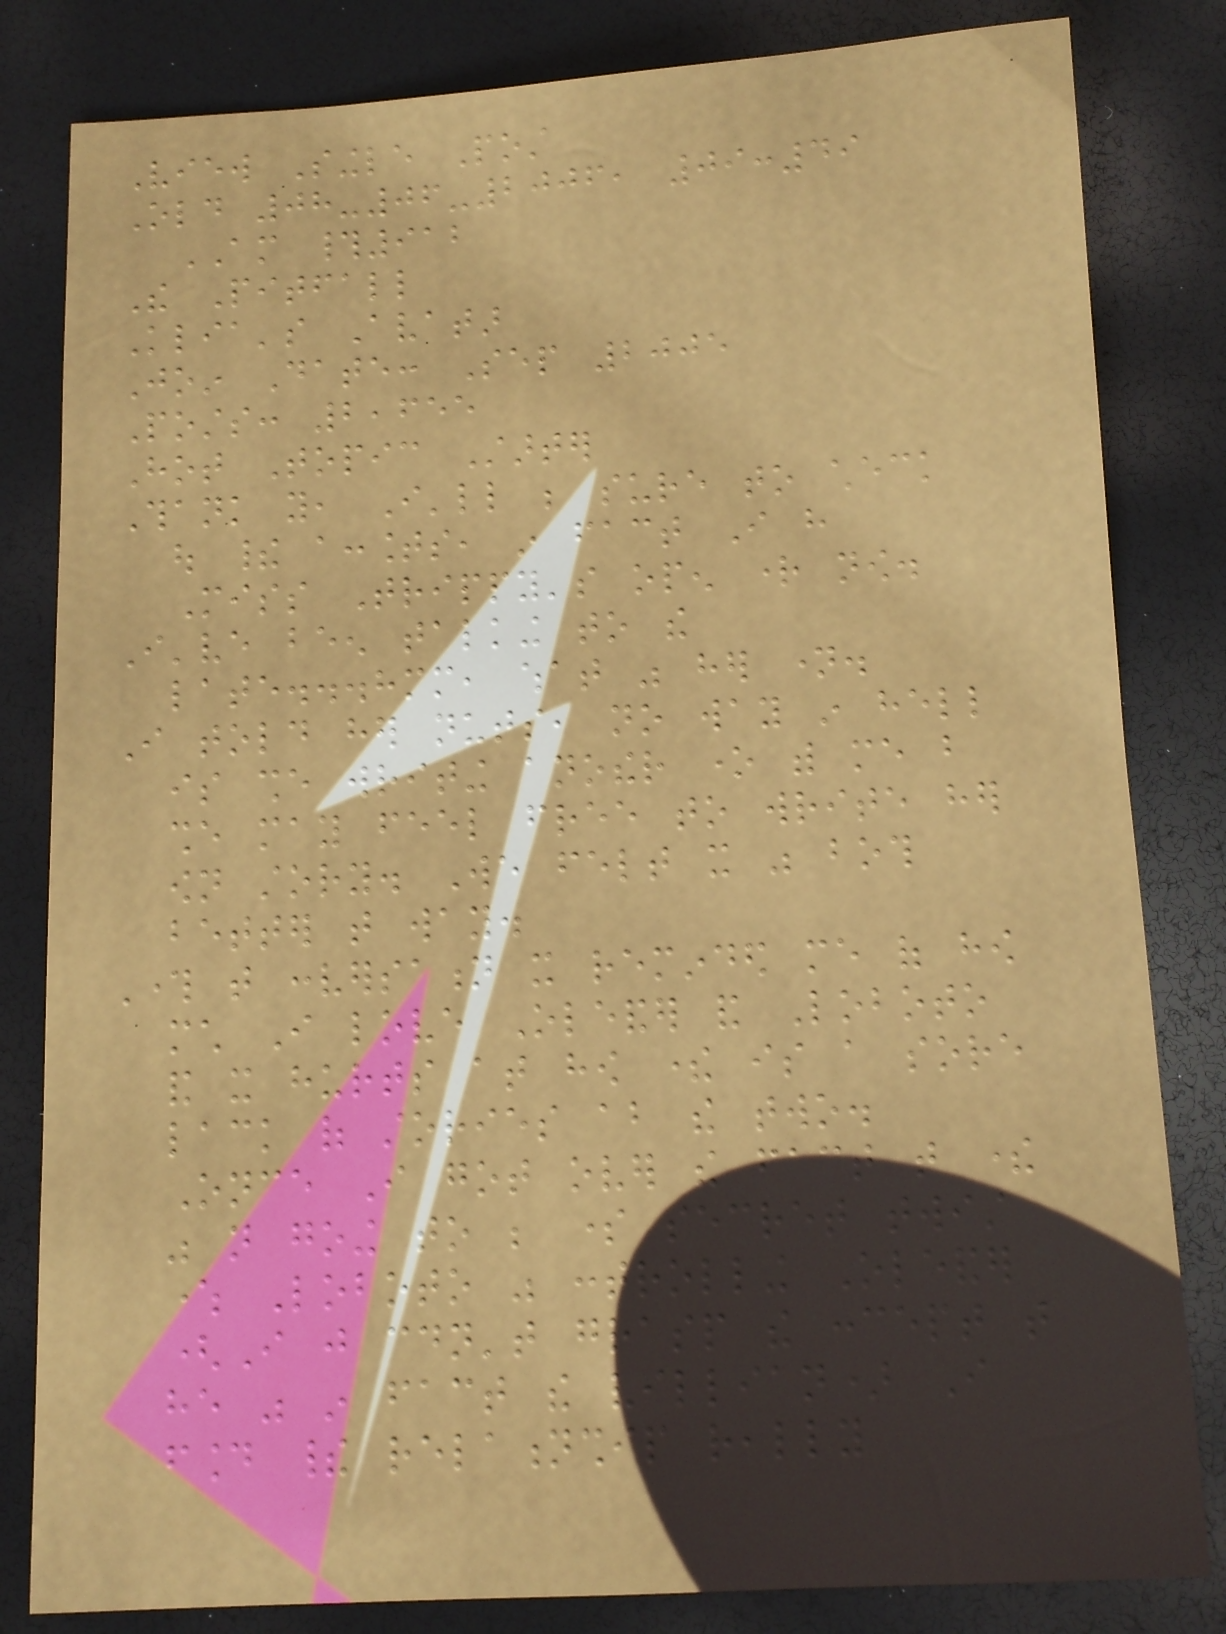View Single Post
Old 08-06-2006, 09:49
AM #912
The Pitfall
Klia's Avatar
Join Date: Sep 2005
Posts: 2,655
Hot Topic Starter
Thank you, I'll be sure to check
out their accounts, in fact I have
Miss Trippy's open right now.
I've been talking to the
late...hmm, what was her name.
I told her nuts, no way in hell
is she writing another one with me but
she may feel free to write her
own story. We felt it was both
better that way.
Through that conversation it reminded me of how
much I love Oleander and Loboto
and it hurts at how there is a sore
lack of stories about the two.
Once I got over the fact that there
was not going to be some secret twist
where Loboto was controlling Oleander
(I just couldn't grasp the concept that
he was in fact the villian) I
found their relationship really
